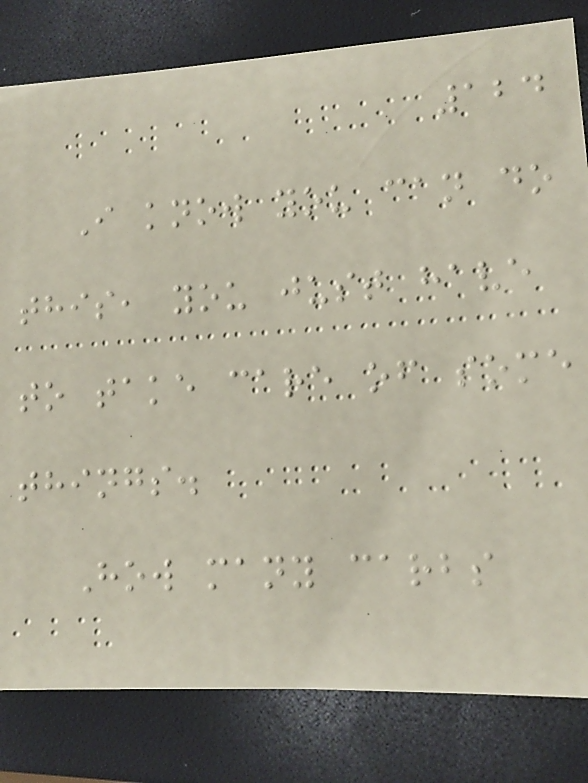124
I know you can do
this, you just have
to take care of some
things.
How many carbs
